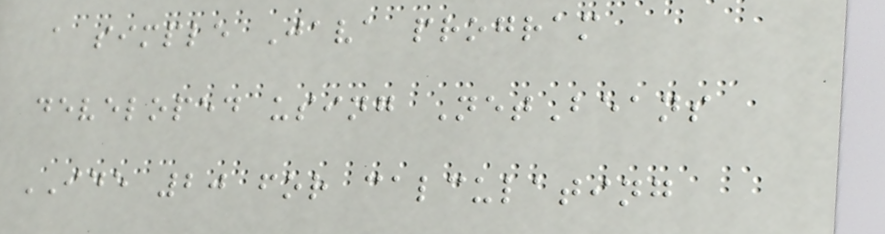a simple Java program
developed using NetBeans
IDE 20 for calculating
